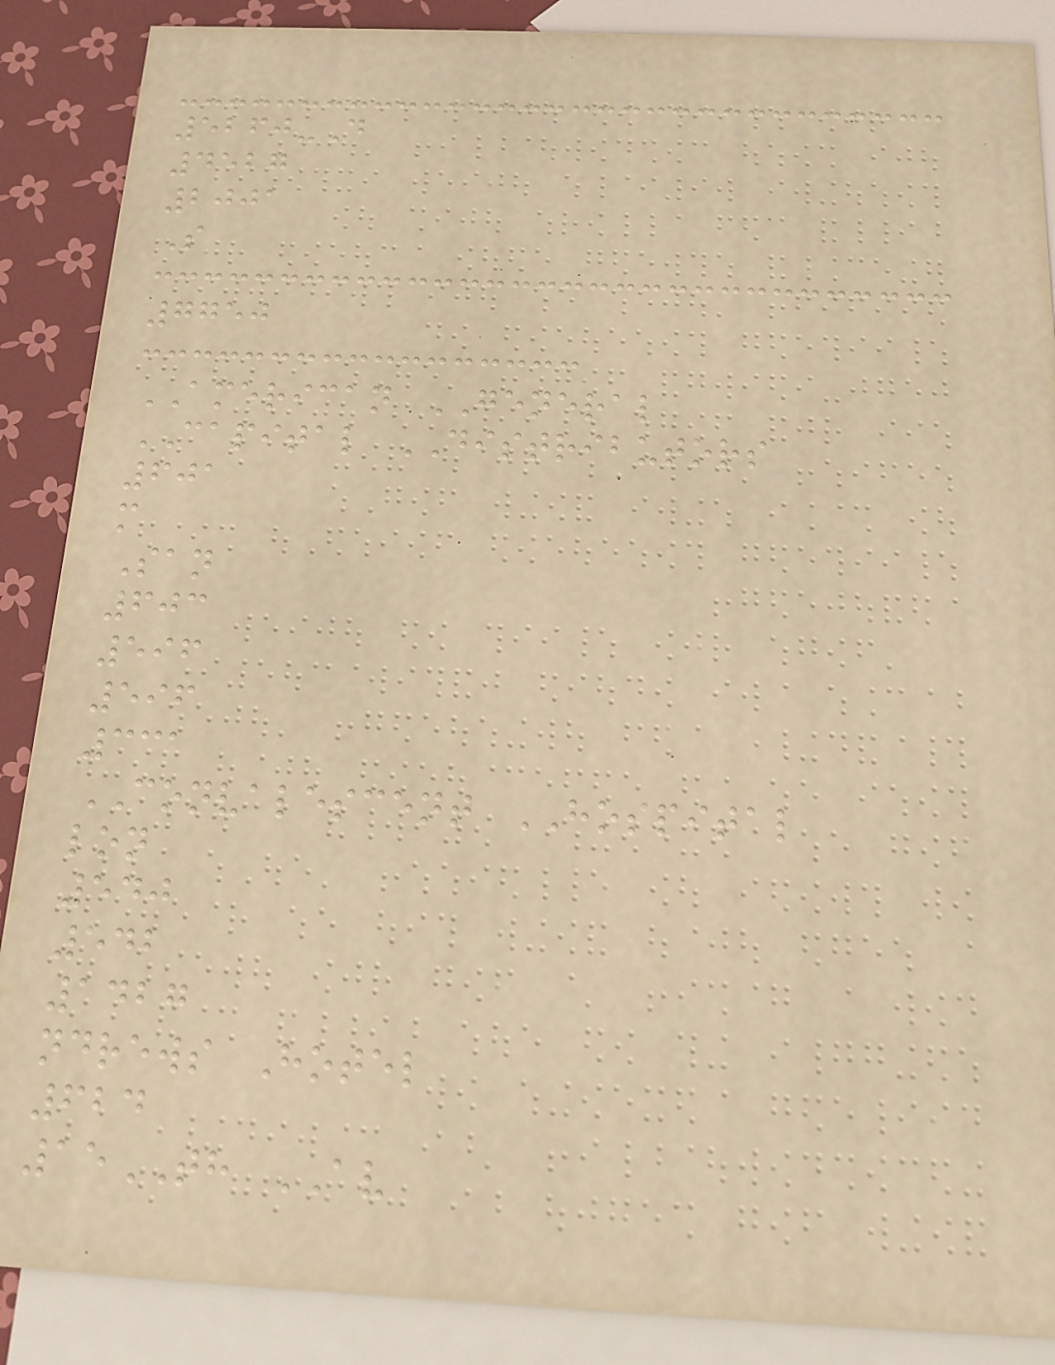5260-D
4527
2001
S
7750
AMERICAN GENERAL
CAPITAL DISTRIBUTORS
601
m
San
603
596
596
331
CONVALESCENT HOSPITAL
lon
540
542
1427
ndrews Hotel
624
15TH AV
